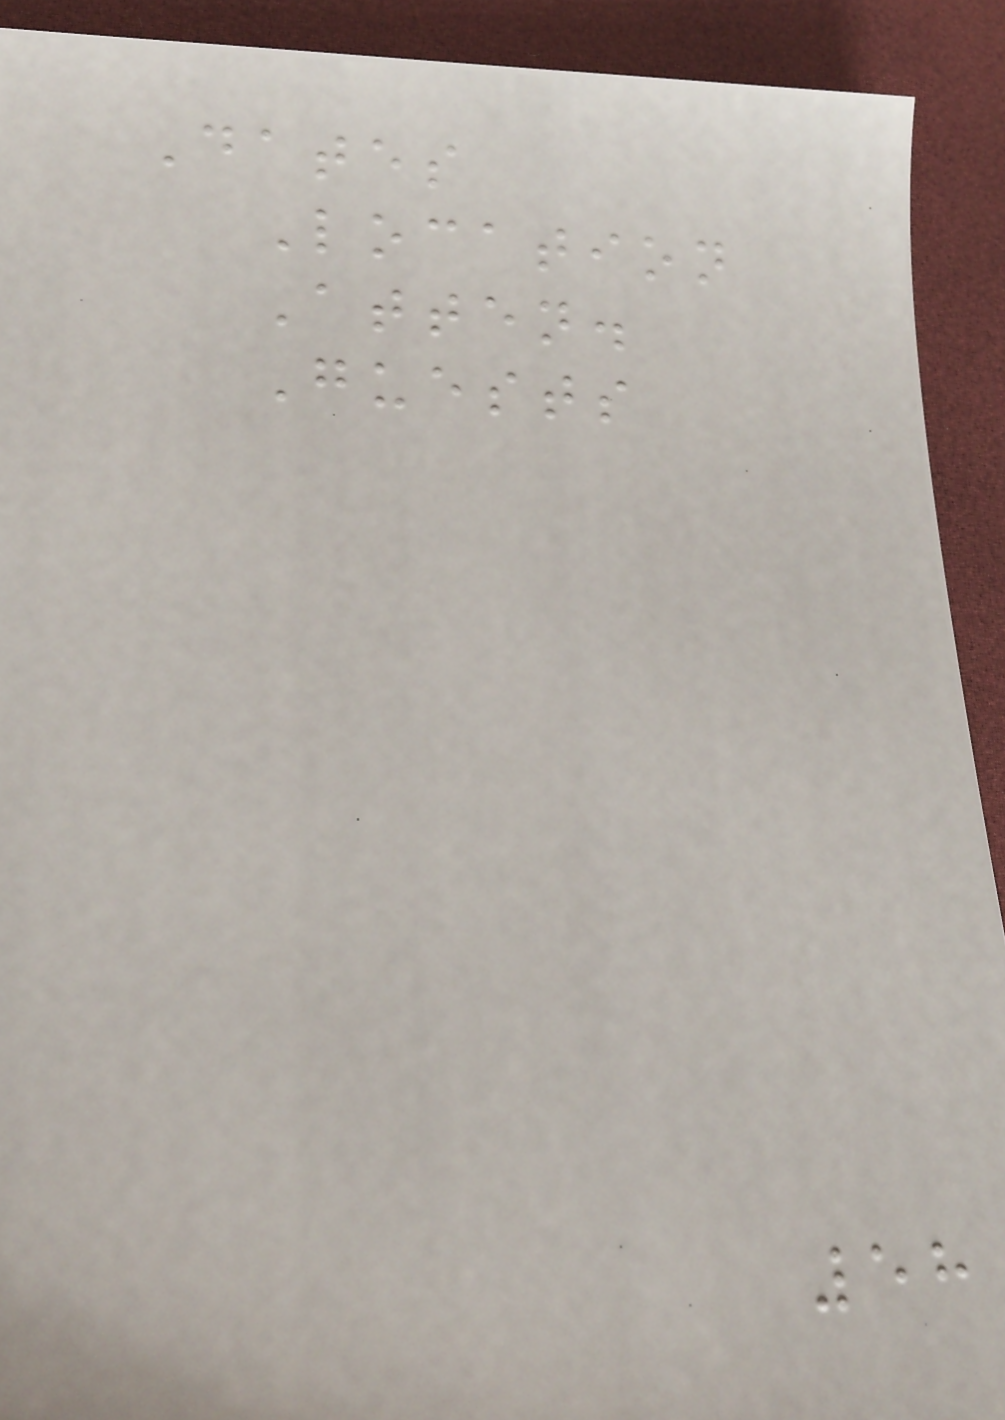Dates
Location
Atten.
Guests
58
